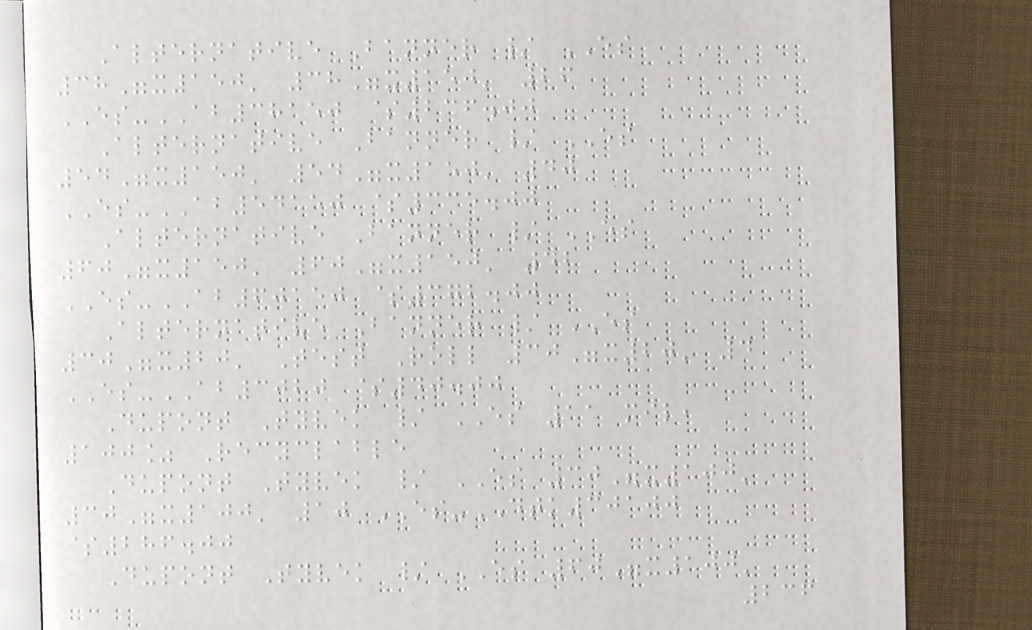Alternative Banner / ES
38"x150' 38"x150' 26
ES-AB38150 $236.00
Alternative Banner / ES
54"x150' 54"x150' 40
ES-AB54150 $335.00
Alternative Banner / ES
60"x150' 60"x150' 42
ES-AB60150 $372.00
Alternative Banner / ES
30"x20' Test Roll 30"x20' 4
ES-AB3020 $40.00
Dupont Tyvek / ES 11 mil,
100% Recyclable
Dupont Tyvek / ES 30"x100'
30"x100' 10 ES-DTK30100
$286.00
Dupont Tyvek / ES 60"x100'
236
